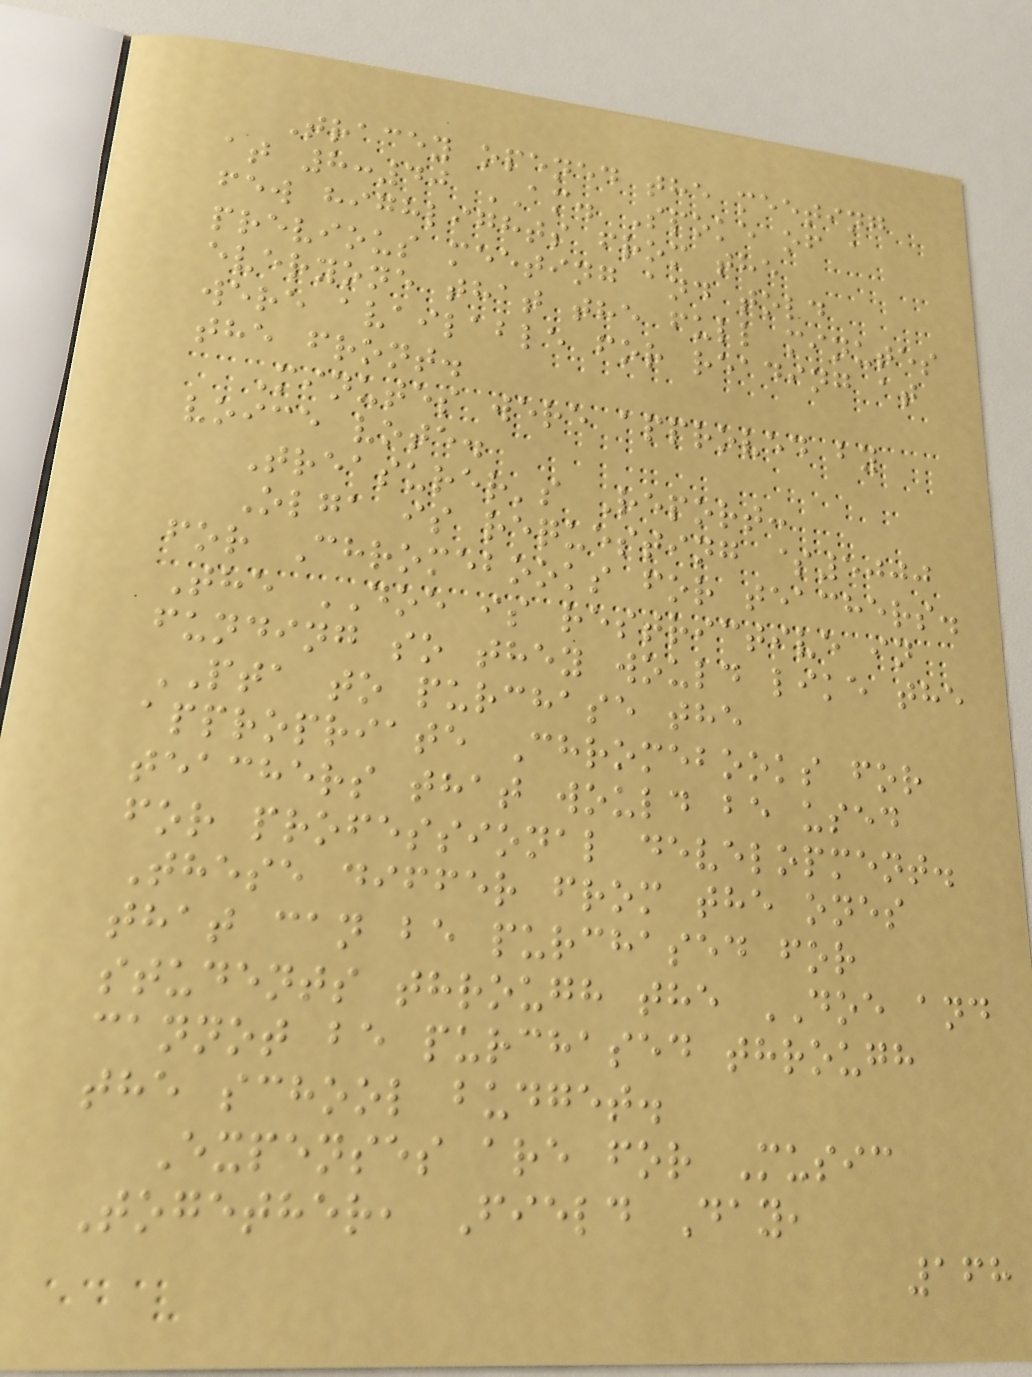Tracey opened the meeting
at 8:40 AM. Spoke of a
few highlights from the
previous meeting and told
everyone that the full minutes
were available for reading at
the front.
Minutes were approved by
voice vote.
Treasurer's Report:
Olga is requesting $5000
for Chromebooks for teachers.
The DOE is restrictive in
funding so they would like the
PTA to purchase the
appropriate Chromebooks for
teachers that would be used
for professional development.
These differ from the ones
that can be purchased for
students through the DOE and
cannot be purchased through
the school budget.
Expenses are for Music
Together, Field Day,
168
